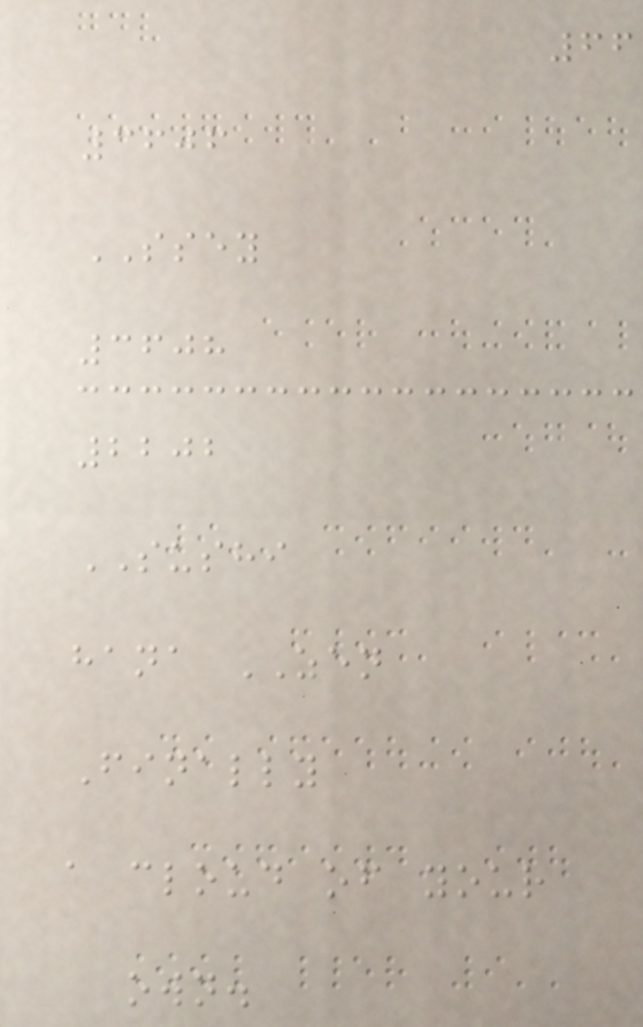66
3606
SSEY
3608
2202
SUSHI
hana ZEN
Finally
a cloud of your
own.
